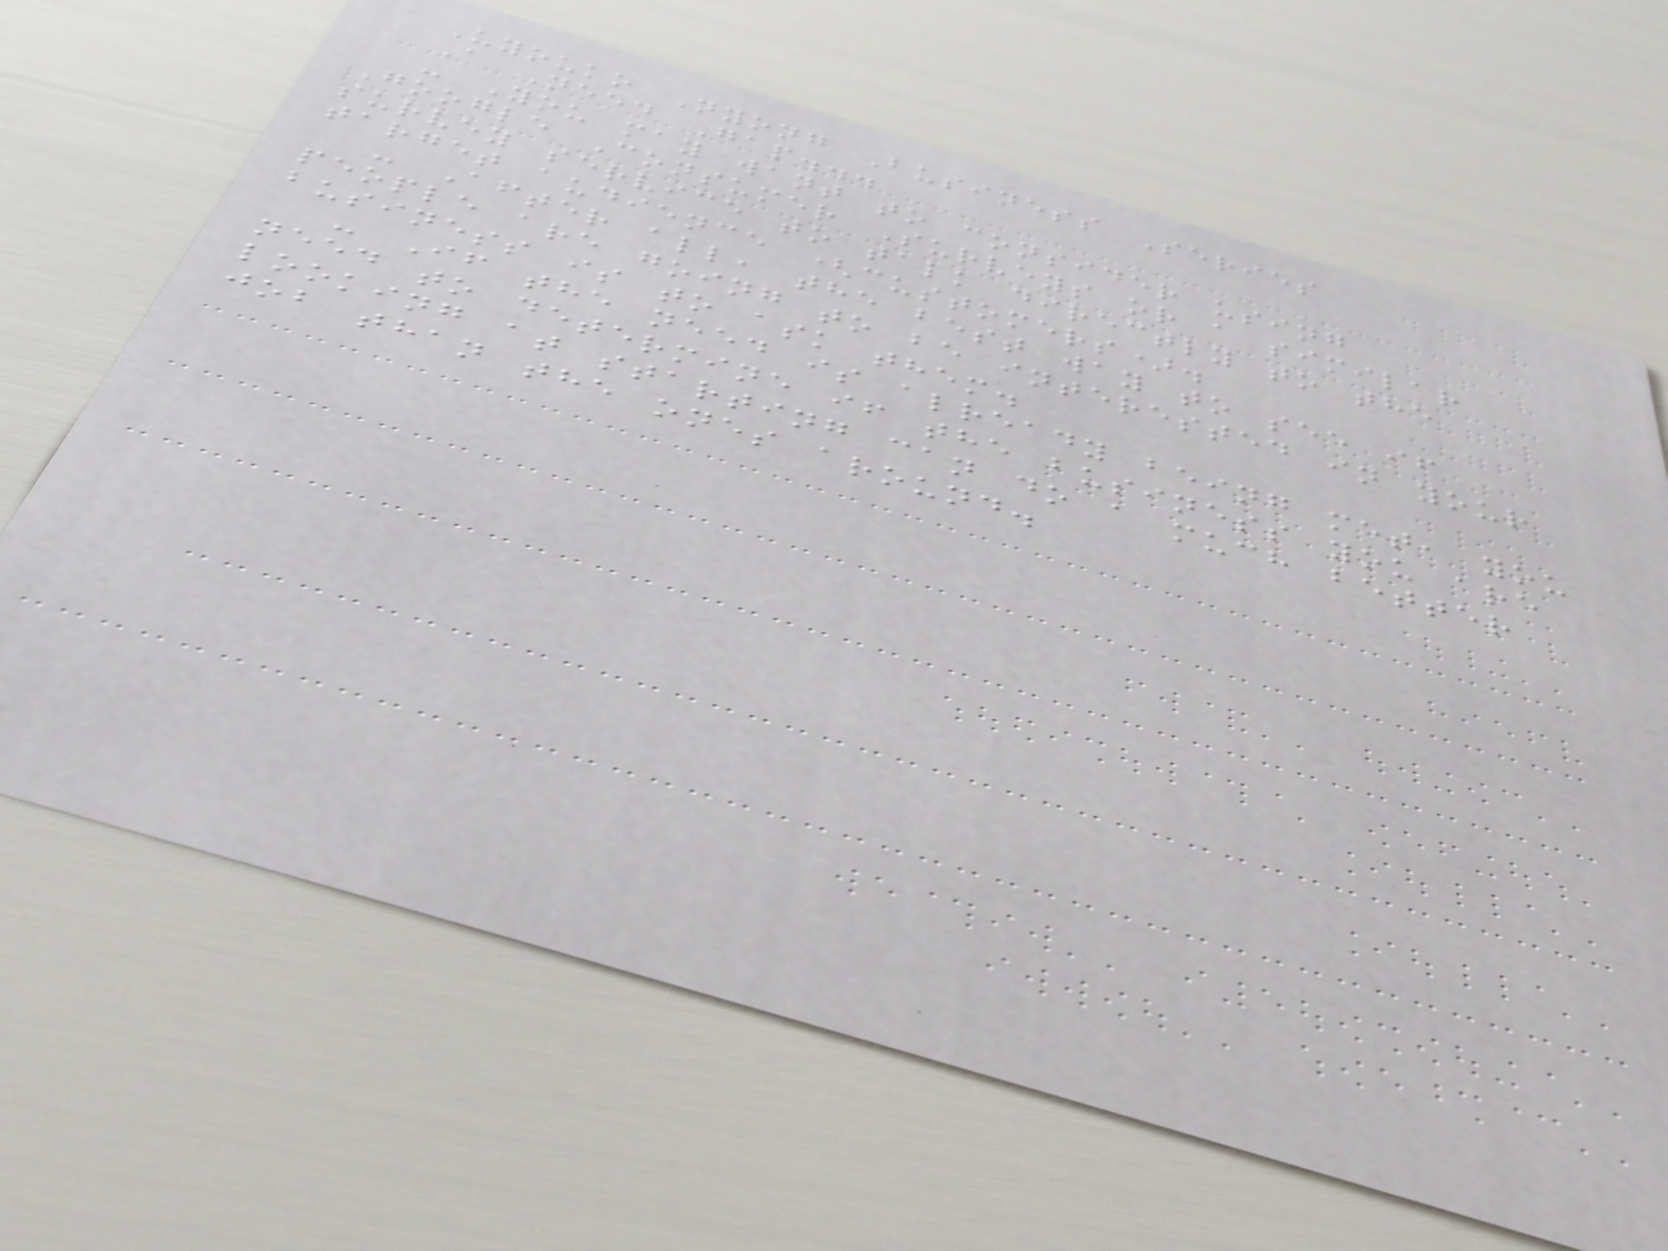Uyouko Nyong Business Series
A Need Gap...
- You may want to consider using
Google Consumer Surveys or a similar
survey service to talk directly to the
target audience (customers).
- After all, the best way to see if
people are going to be interested in your
business is to ask them.
- If the need is already being met, you
need to determine if the business you are
looking at starting can do a much better
job than the ones around.
